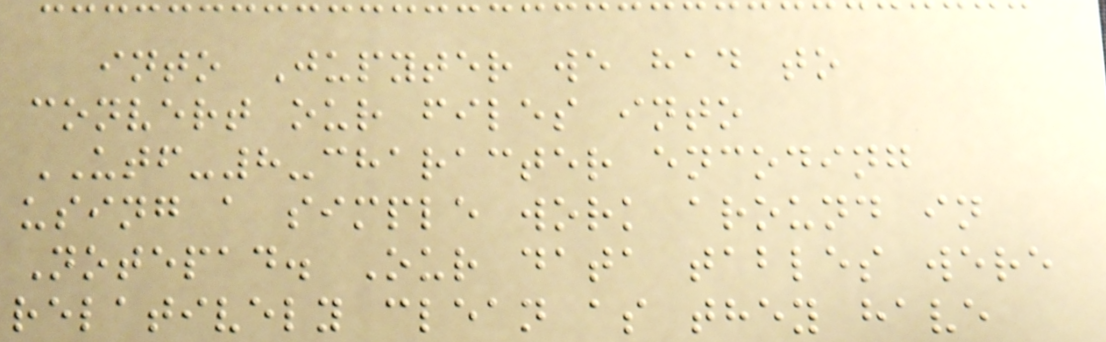into Jupyter we had to
convert our files into
UTF-8-character encoding
using a simple work around in
Notepad. Our data tables were
relatively clean as they have
